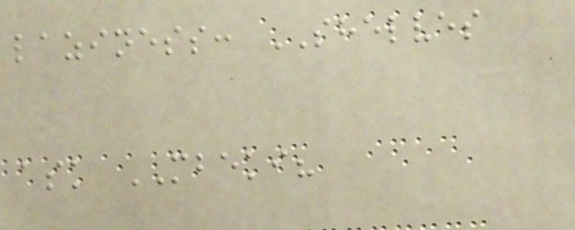laziness: SHELVES
ask MBEKI?
